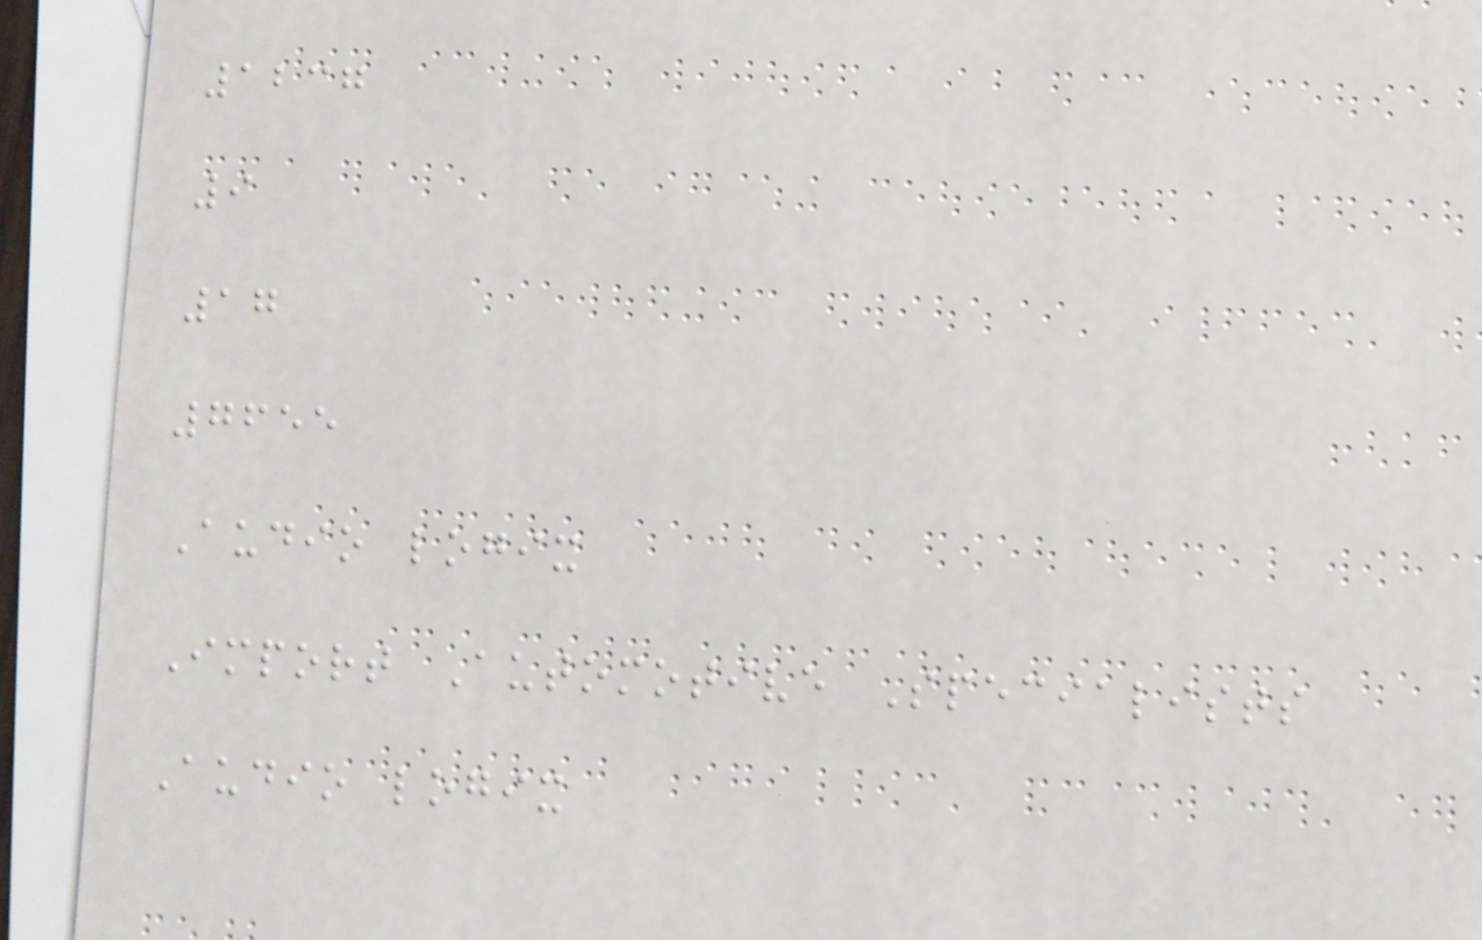1237
9
17
7655
Audio logix
Import Automotive Specialists
Audio logix
